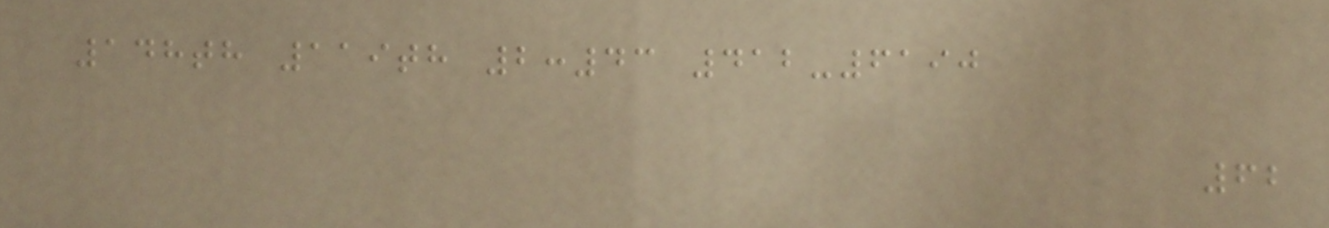148th 119th 2:43 412-6190
62
